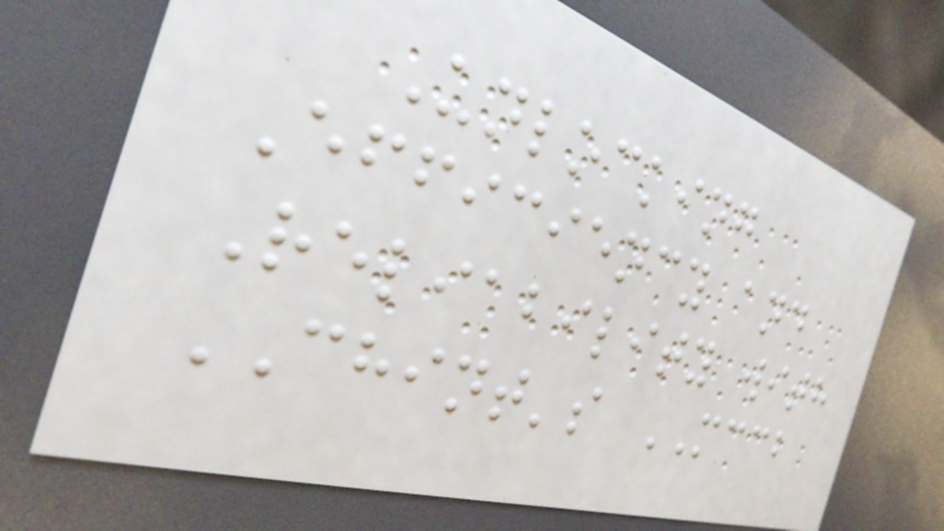Unlocking
Efficiency and
Reliability with
CHINT's MCCB
